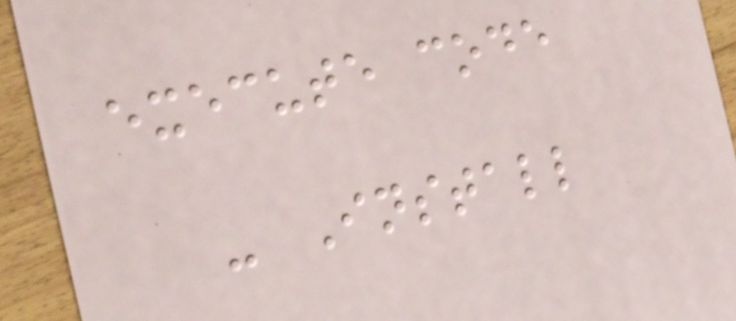execute code
- Install
